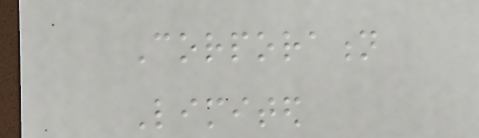Corporation
Limited
